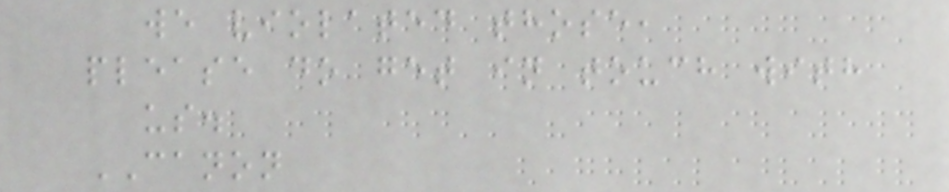we violated those,
please do get in touch with
us.
CANON
